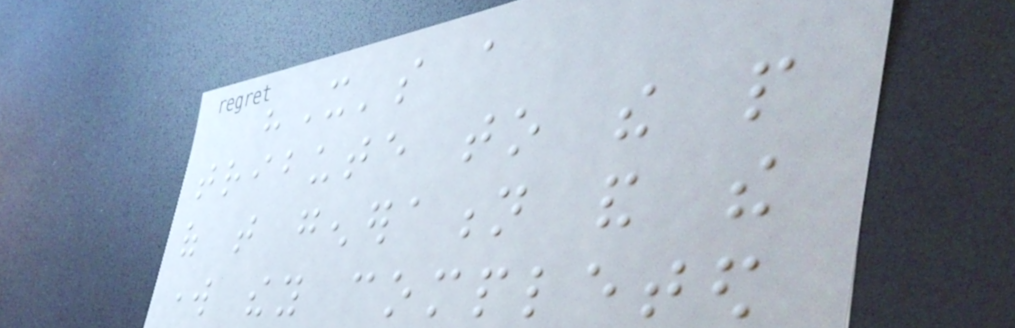"It's a
tribute to the people
of that generation and the
work they completed
